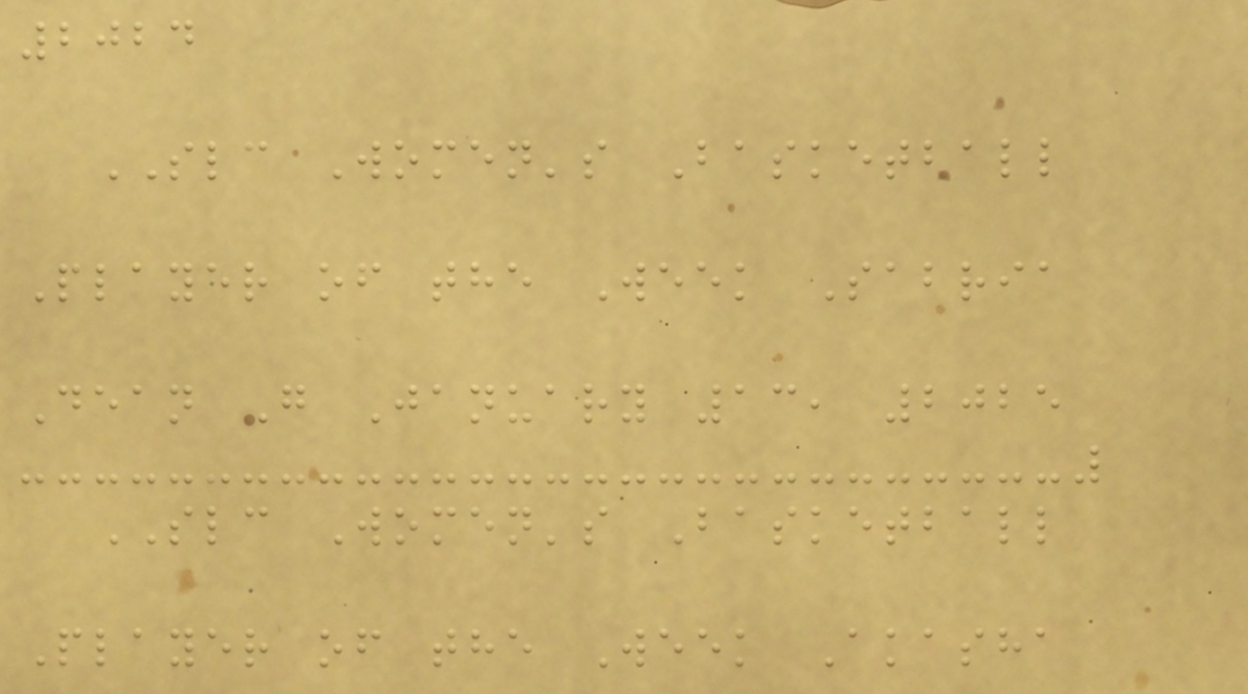2024
SLC Women's Basketball
Player of the Week Sabria
Dean G January 13, 2025
SLC Women's Basketball
Player of the Week Akasha
